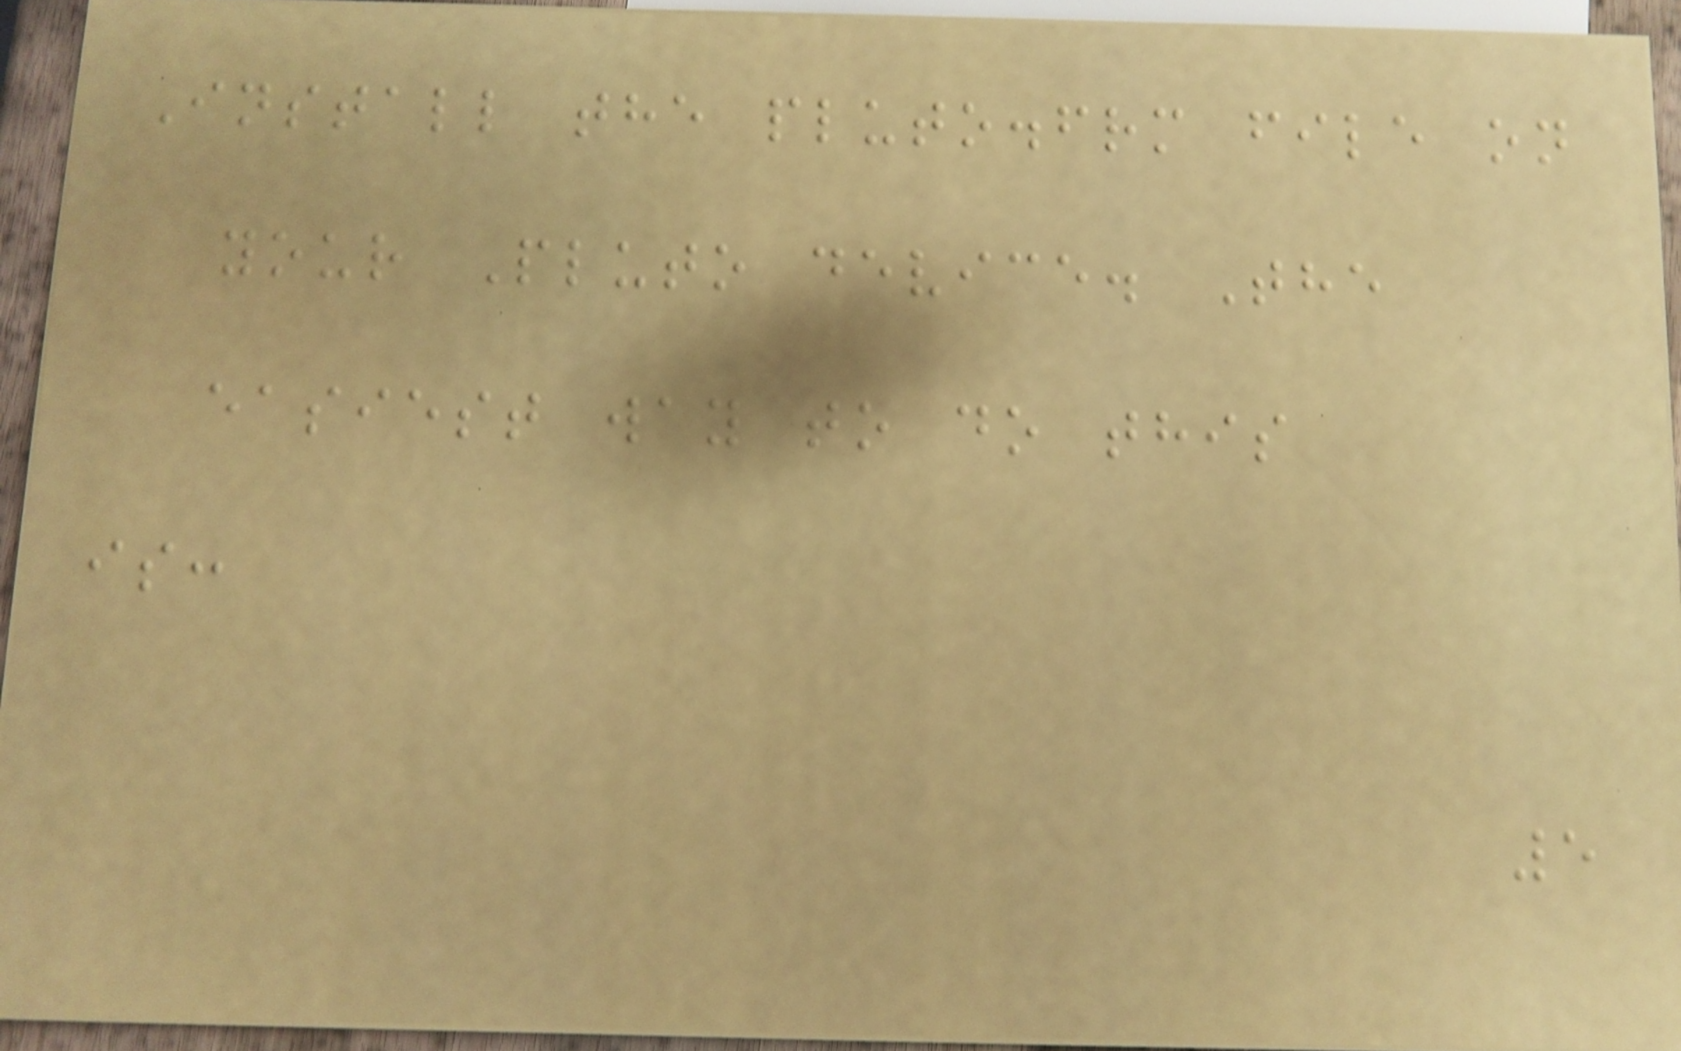Install the pluto.frm file on
your Pluto device. The
easiest way to do this
is:
5
